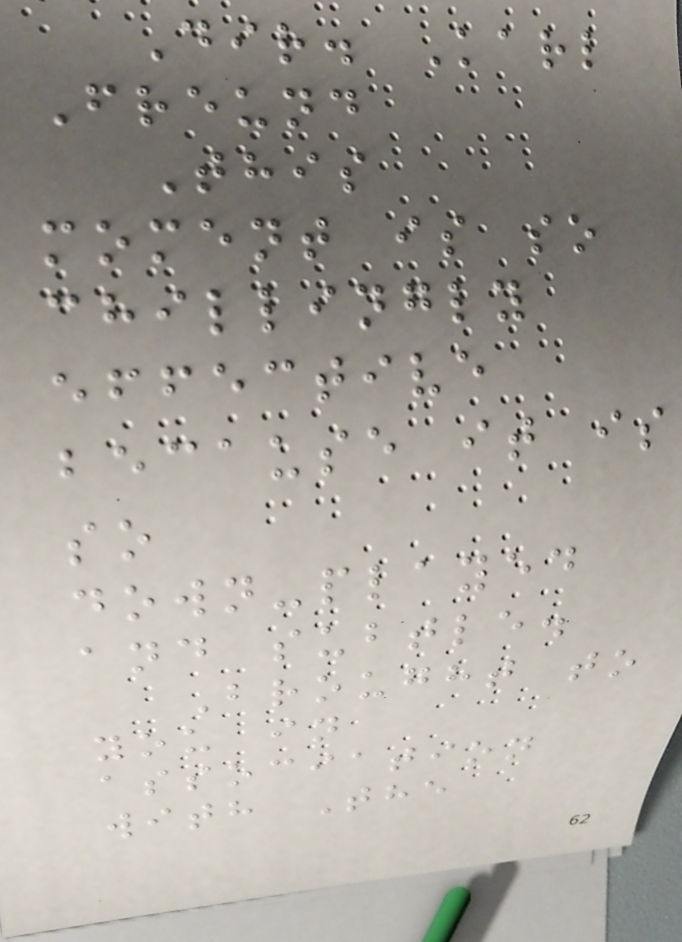Dir. Karl
Freund
This
moment is so
chillingly
effective
because it is
so
down-played
and subtle.
Brought to
you in
association
with The
